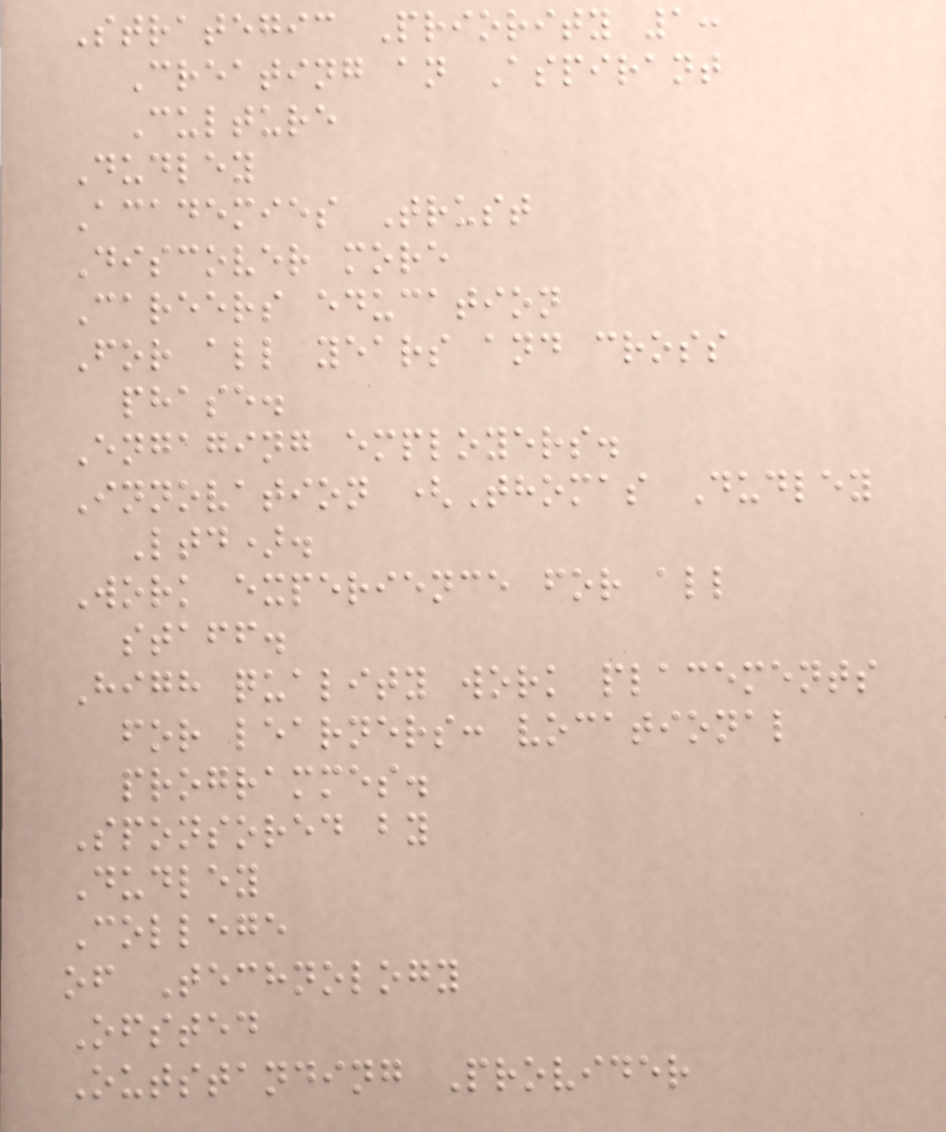Strategic Priority 1:
Creating an Aspirant
Culture
Dudley
Academies Trust
Discover more
Careers education
For all years and cross
phase.
Engaging employers.
Innovation (Thomas Dudley
Ltd).
Work experience for all
staff.
High quality work placements
for learners: vocational
programmes.
Sponsored by
Dudley
College
of Technology
Ofsted
Outstanding Provider
